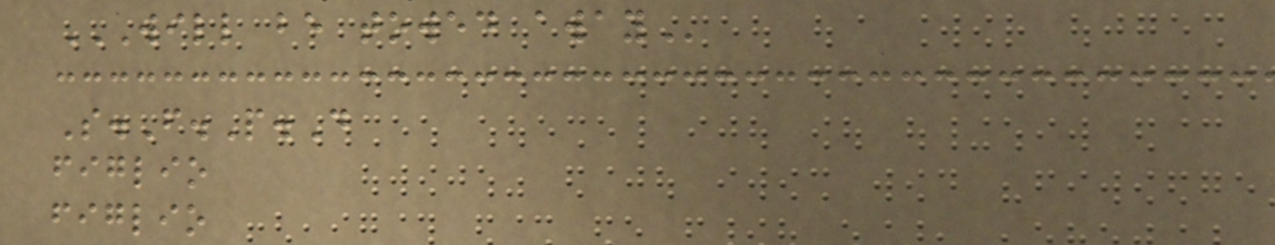WILL BE TOWED AWAY
S.F.P.D
figlio
figlio
